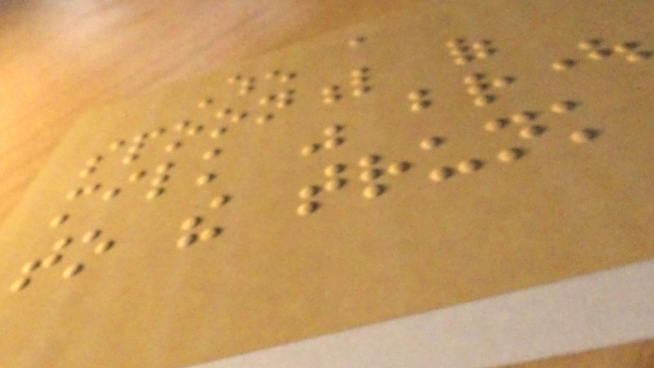When a
spoonful of
milk was brought
to the trunk
